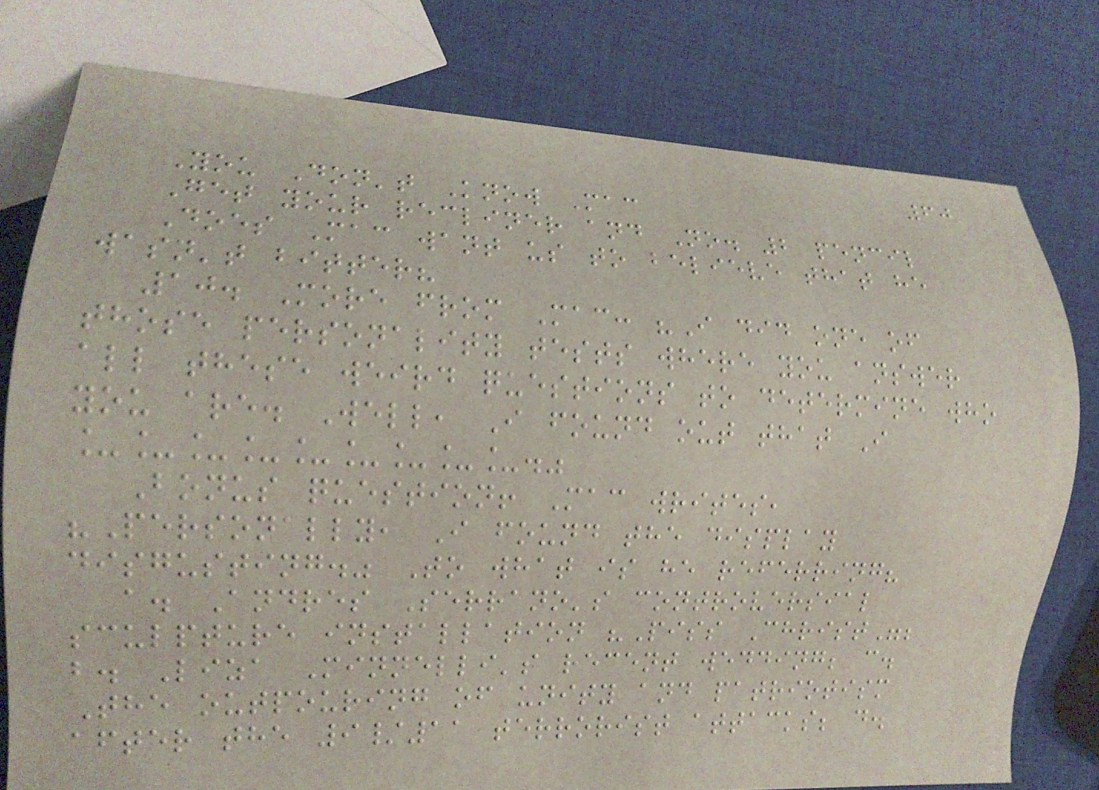60
You Don't Know Mac
Get your recliner and No. 2 pencil
Does Mac want us to believe that he
wasn't bitter?
10. More from Mac: "I did one of
those personality tests where you answer
all these weird questions to determine who
you are. Well, I found out that I
_________."
Bonus question! Mac writes,
"Personally, I found the display
disgusting." To what is he referring?
a. Andres Serrano's controversial
sculpture installation "Piss Christ";
b. Liza Minnelli's recent wedding; c.
The outpouring of unity and patriotism
after the 9/11 terrorist attacks; d.
